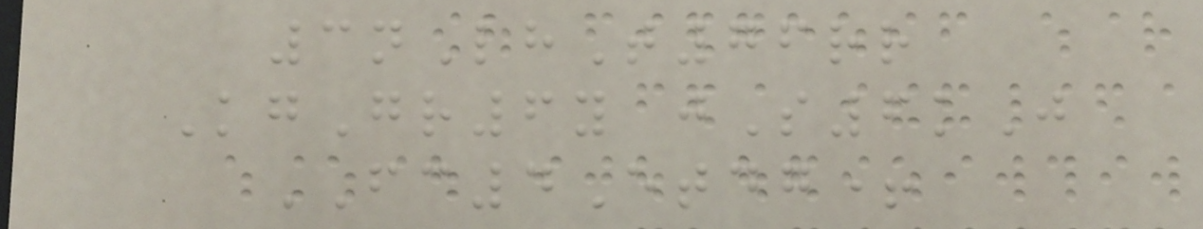3nLhT76rr
KgGr6y jS6kJ
FC4Etdg+
